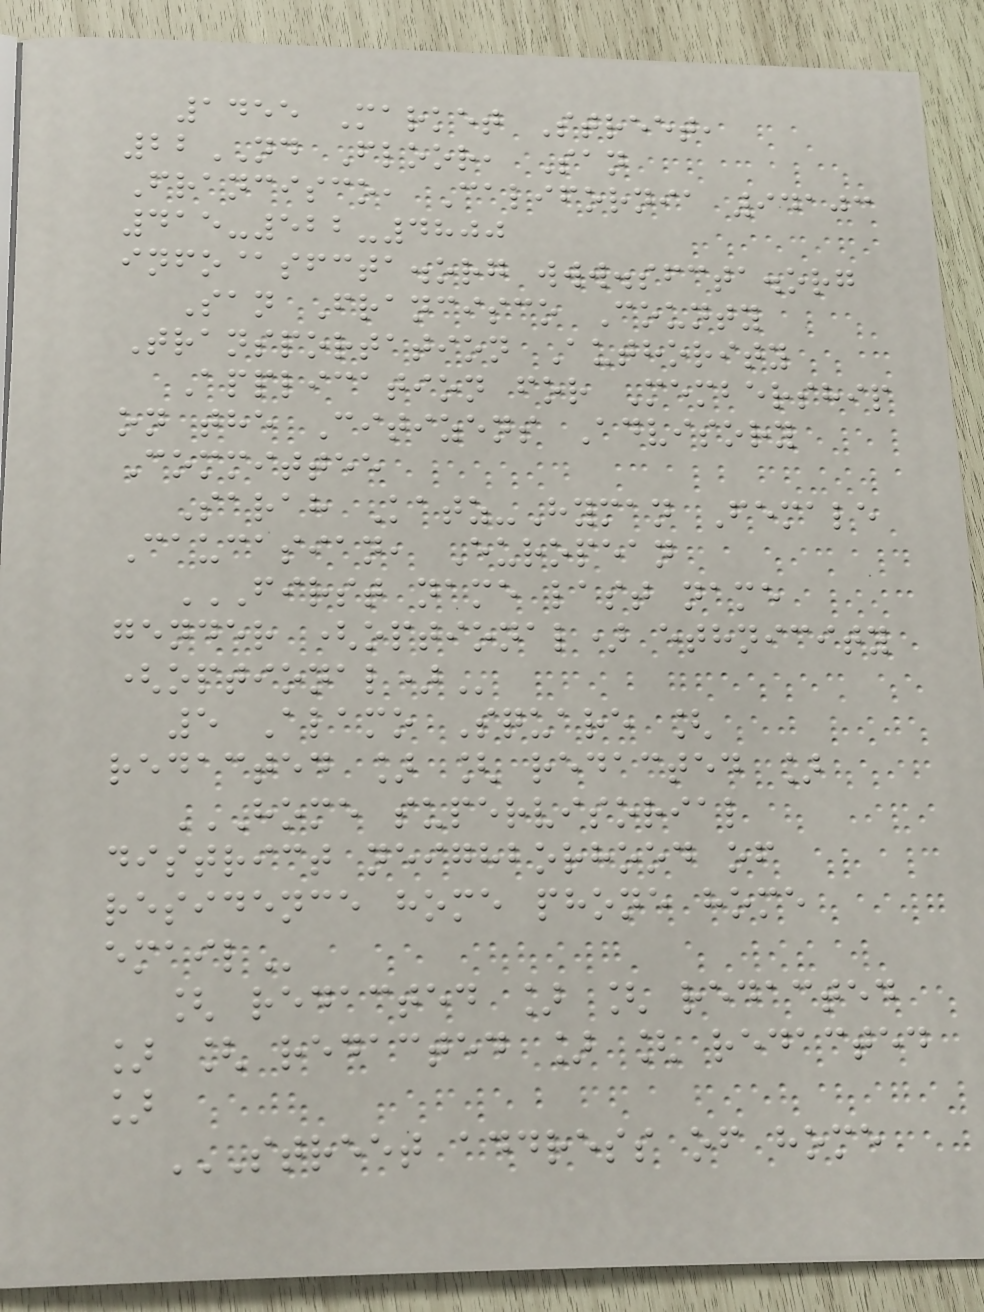1455 Market Street,
22ND Floor, San
Francisco, California 94103
415-522-4800
info@sfcta.org www.sfcta.org
San Francisco County
Transportation Authority
Application for Membership
on the Citizens Advisory
Committee
Sarah Katz-Hyman Female
Caucasian, European
FIRST NAME LAST NAME
GENDER (OPTIONAL) ETHNICITY
(OPTIONAL)
5 Alamo Square [
redacted ] [ redacted ]
HOME SUPERVISORIAL
DISTRICT NEIGHBORHOOD OF
RESIDENCE HOME PHONE HOME
EMAIL
[ redacted ] [ redacted
] [ redacted ] [ redacted
]
STREET ADDRESS OF HOME
